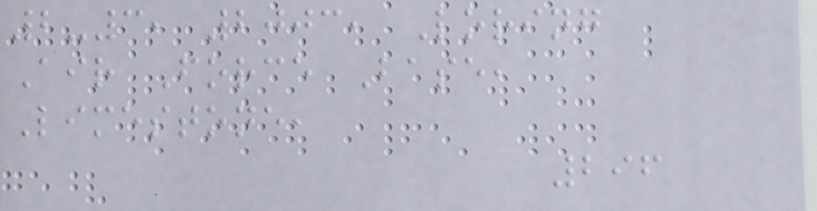2-3, 2003, Loring
Air Force Base,
Limestone,
296
